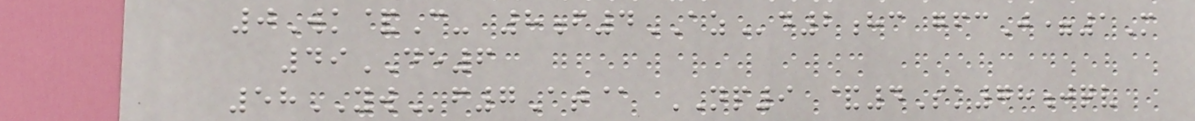0Wk&C- 8f4AZd2hc gfcJ=1M
49DE6
58YWf7At@ NP9 &4Sk78jqv
